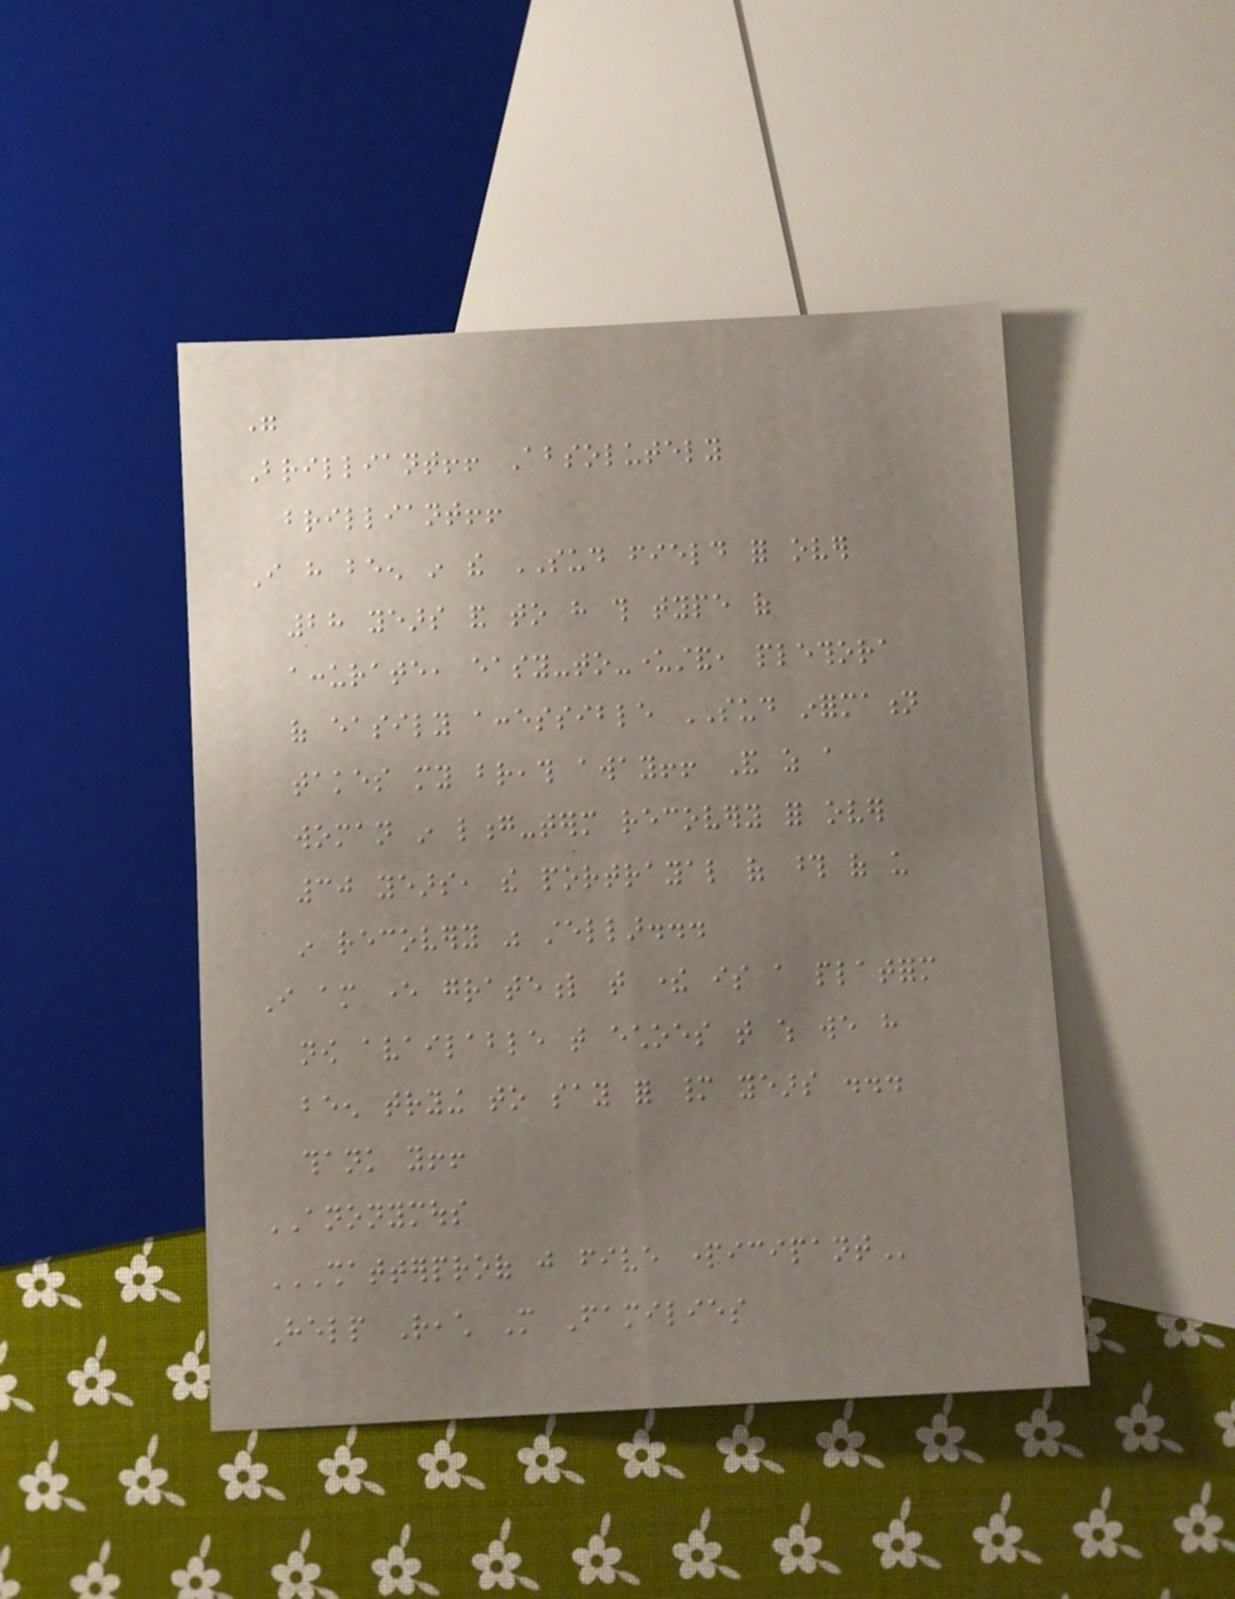"
Brilliant!! Absolutely
brilliant!!
I have been in the SUD field for over
28 years and to have this type of
accurate, easy-to-understand, plethora
of easily accessible SUD information
takes my breath away!! And as a
woman in long-term recovery for over
30 years, the portrayal of those of us
in recovery was stellar...
I am ever grateful that there is a platform
now available that echoes that which we have
been trying to say for many years ...
thank you!!
ANONYMOUS
SHATTERPROOF JUST FIVE PARTICIPANT
Help Reach More Families
